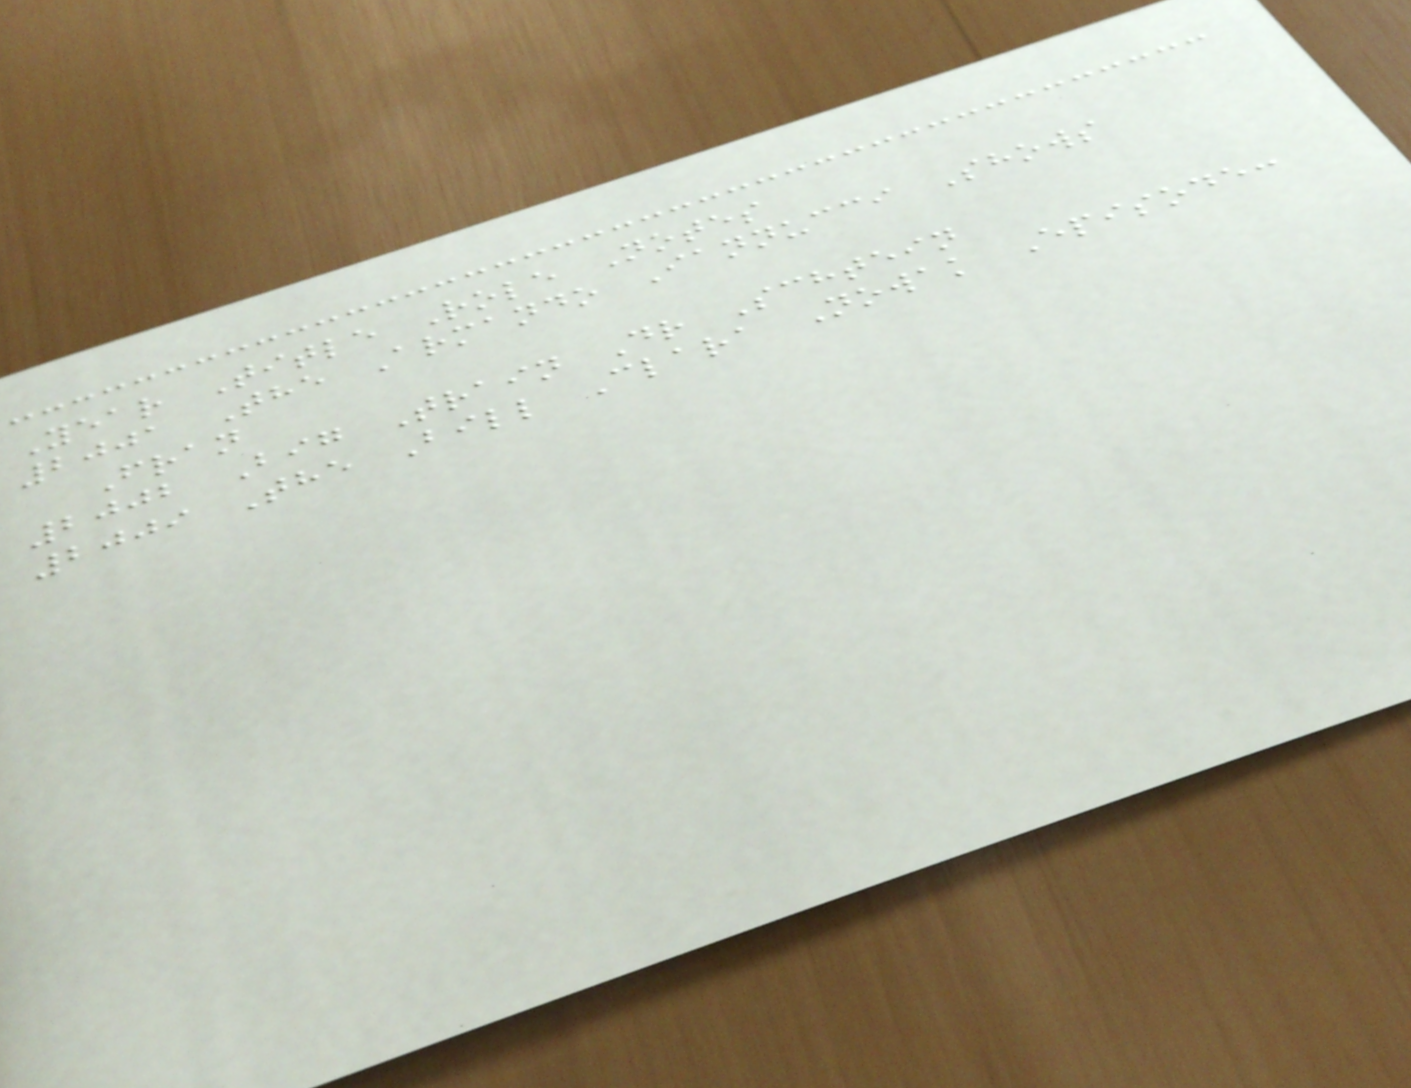Year Title Role Notes
2001 The Armando Iannucci Shows
Fran
2002 Big Train Dr Schtein
2009 The Bill Clara Nowak Episode:
